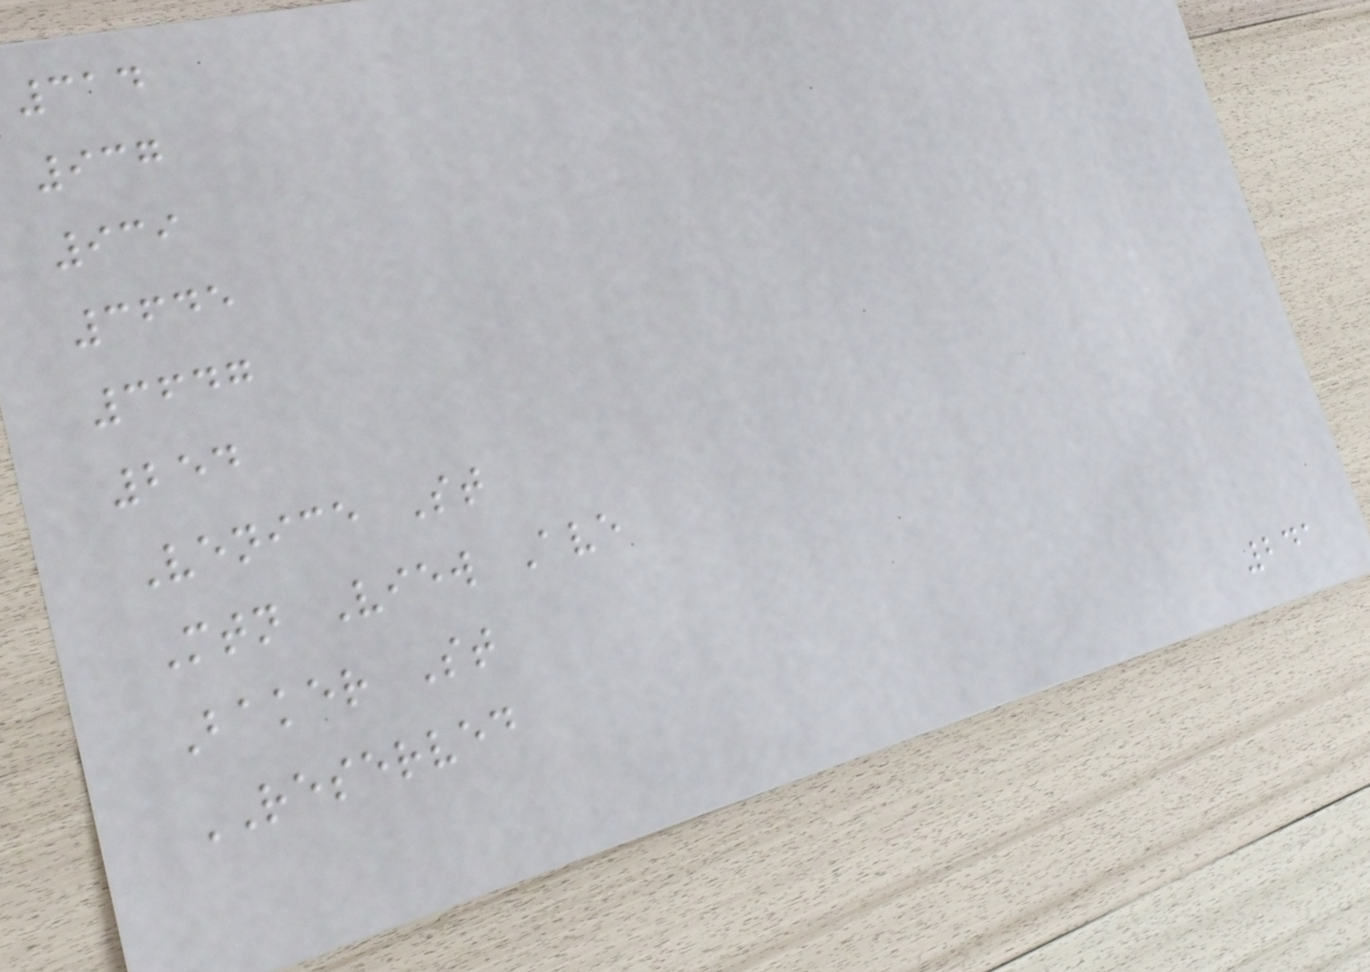314
937
939
3645
3647
254
Venice St
Mtn View Ave
Baker St
RESERVED
241
